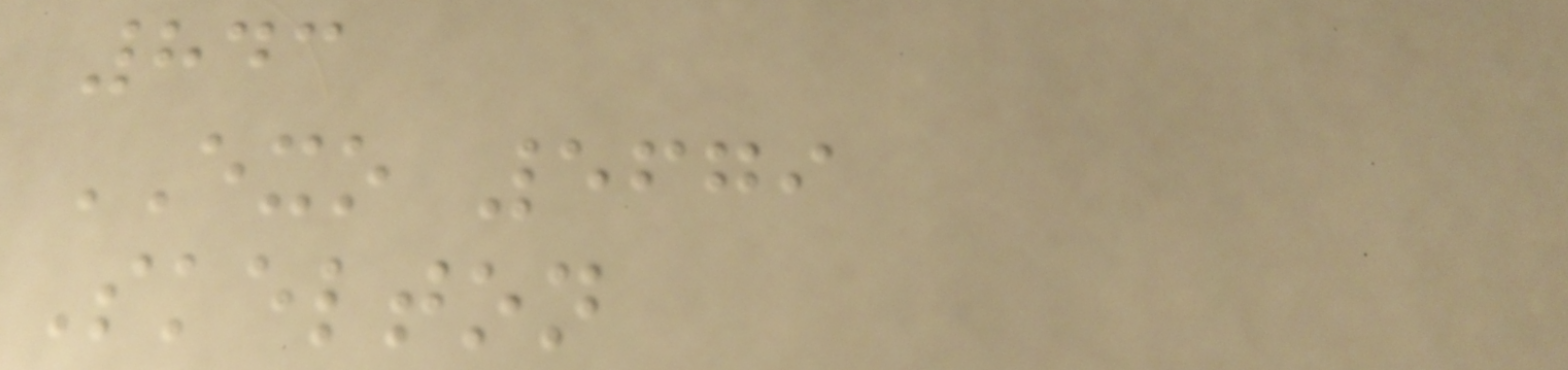843
EXO 5679
Skelton
